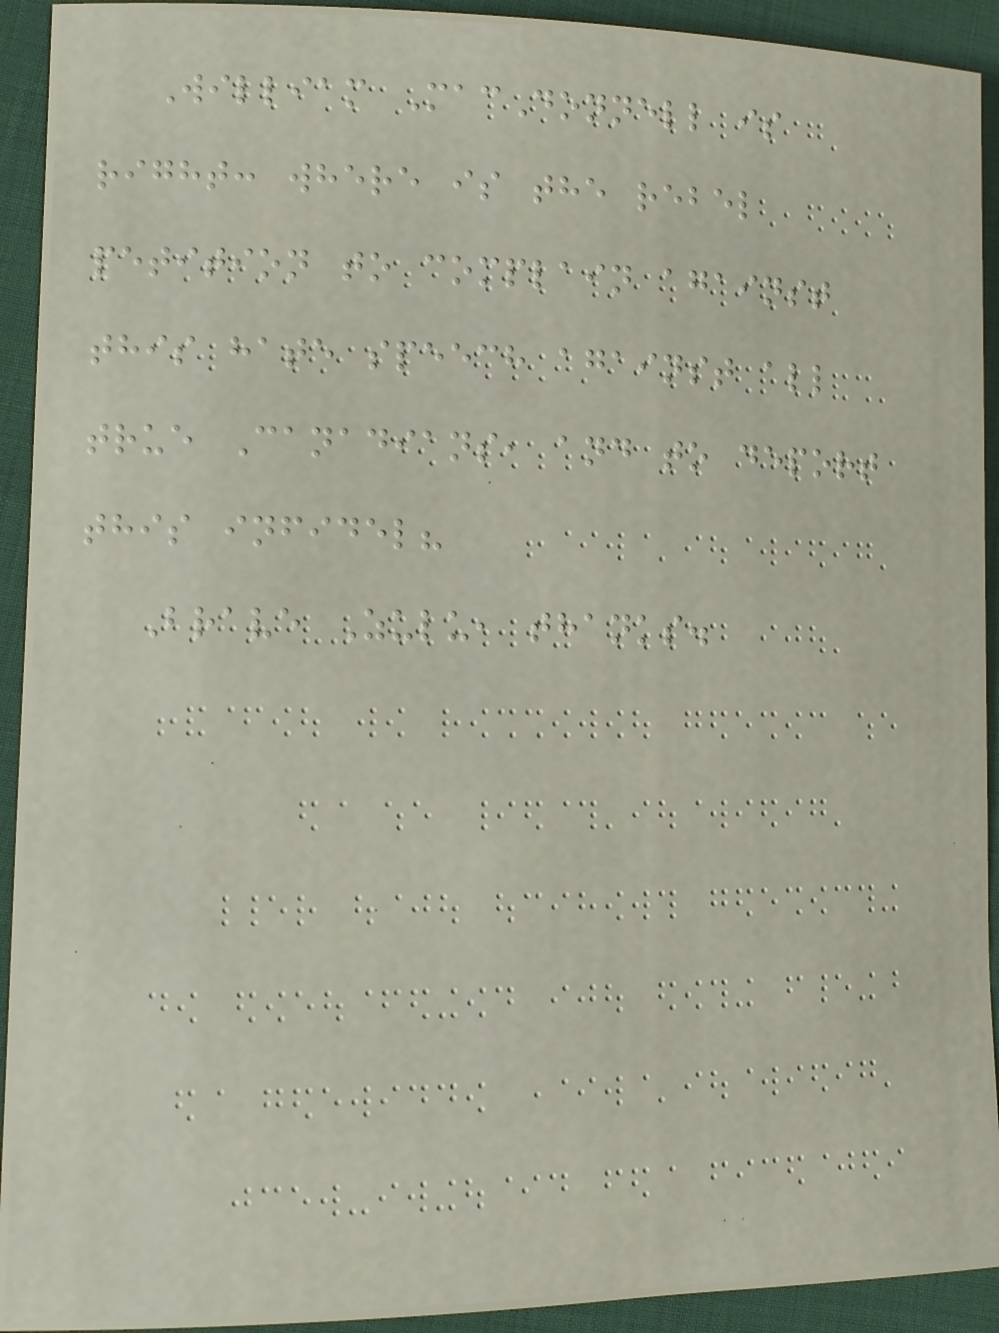William MacDonnell is
right: where is the rebel
petition to complain against
this hate speech against all
true Canadians, and to deport
this infidel?
Brave Zulu, thanks.
